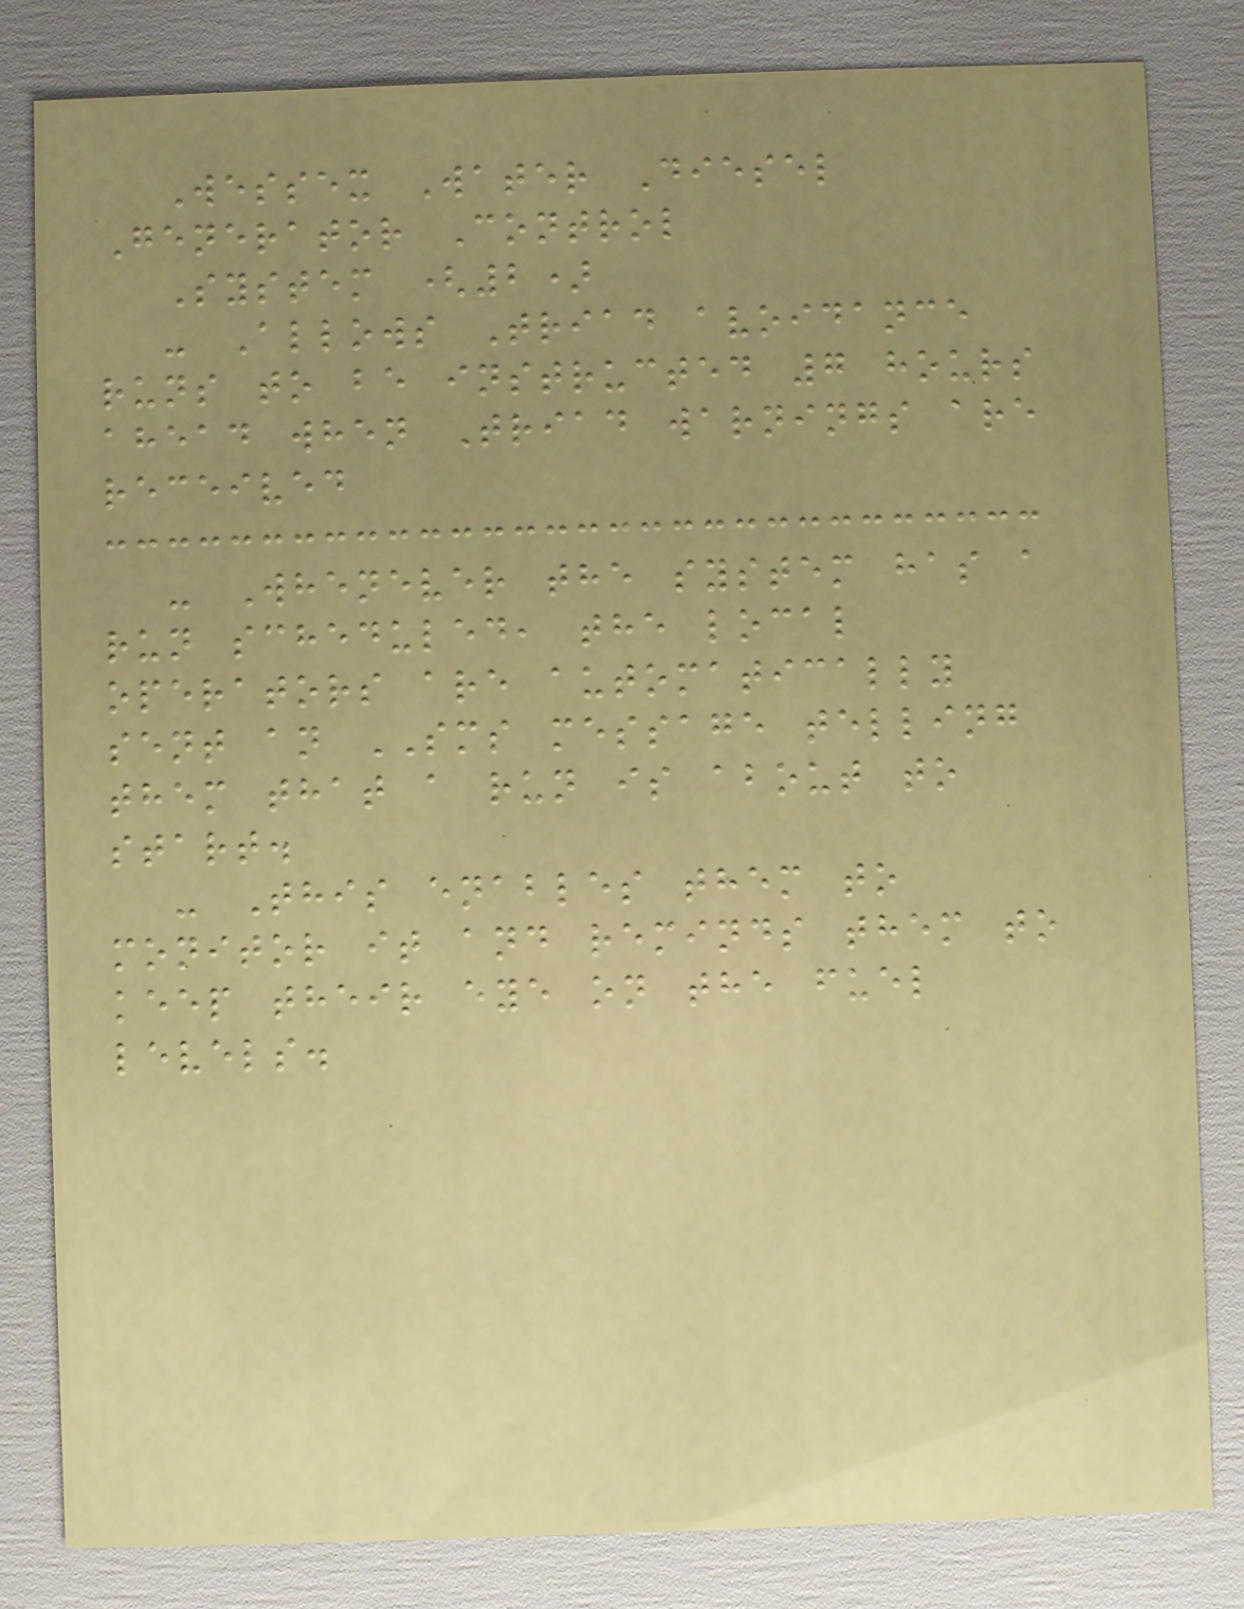Wessex Water Diesel
Generator Control
System (2)
- Allows Triad avoidance
runs to be instructed 7 hours
ahead when Triad warnings are
received
- Whenever the system has a
run scheduled, the local
operators are automatically
sent an SMS message telling
them that a run is about to
start.
- This enables them to
monitor it and reminds them to
keep their eye on the fuel
levels.
